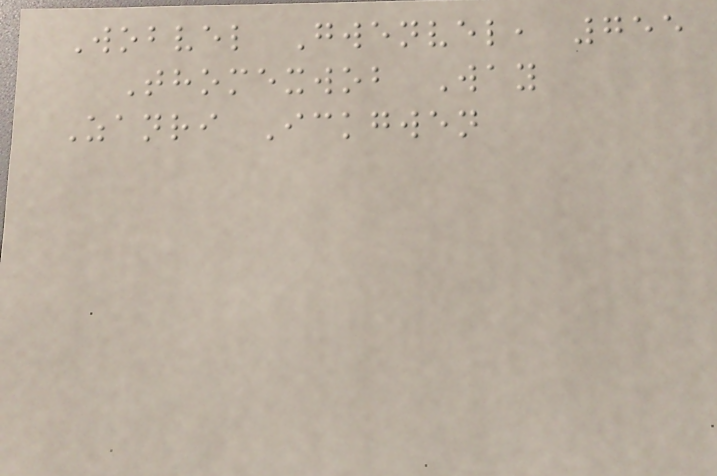Wobvel Gwenvel, 755
Thomexwob Way
Zanri Ickgwen
